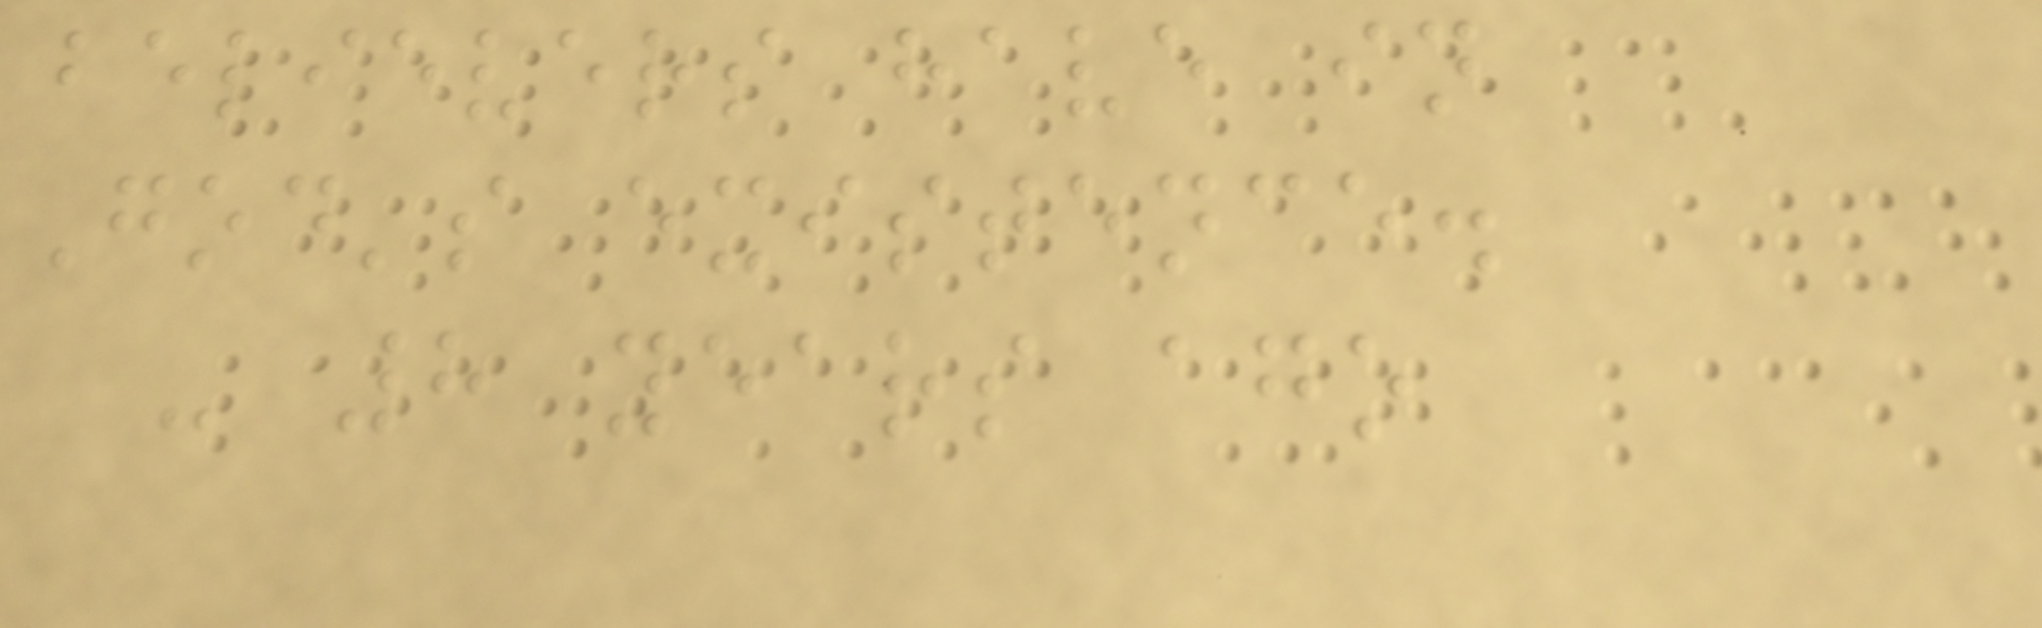believers have in
God's existence.
- 8 years ago
